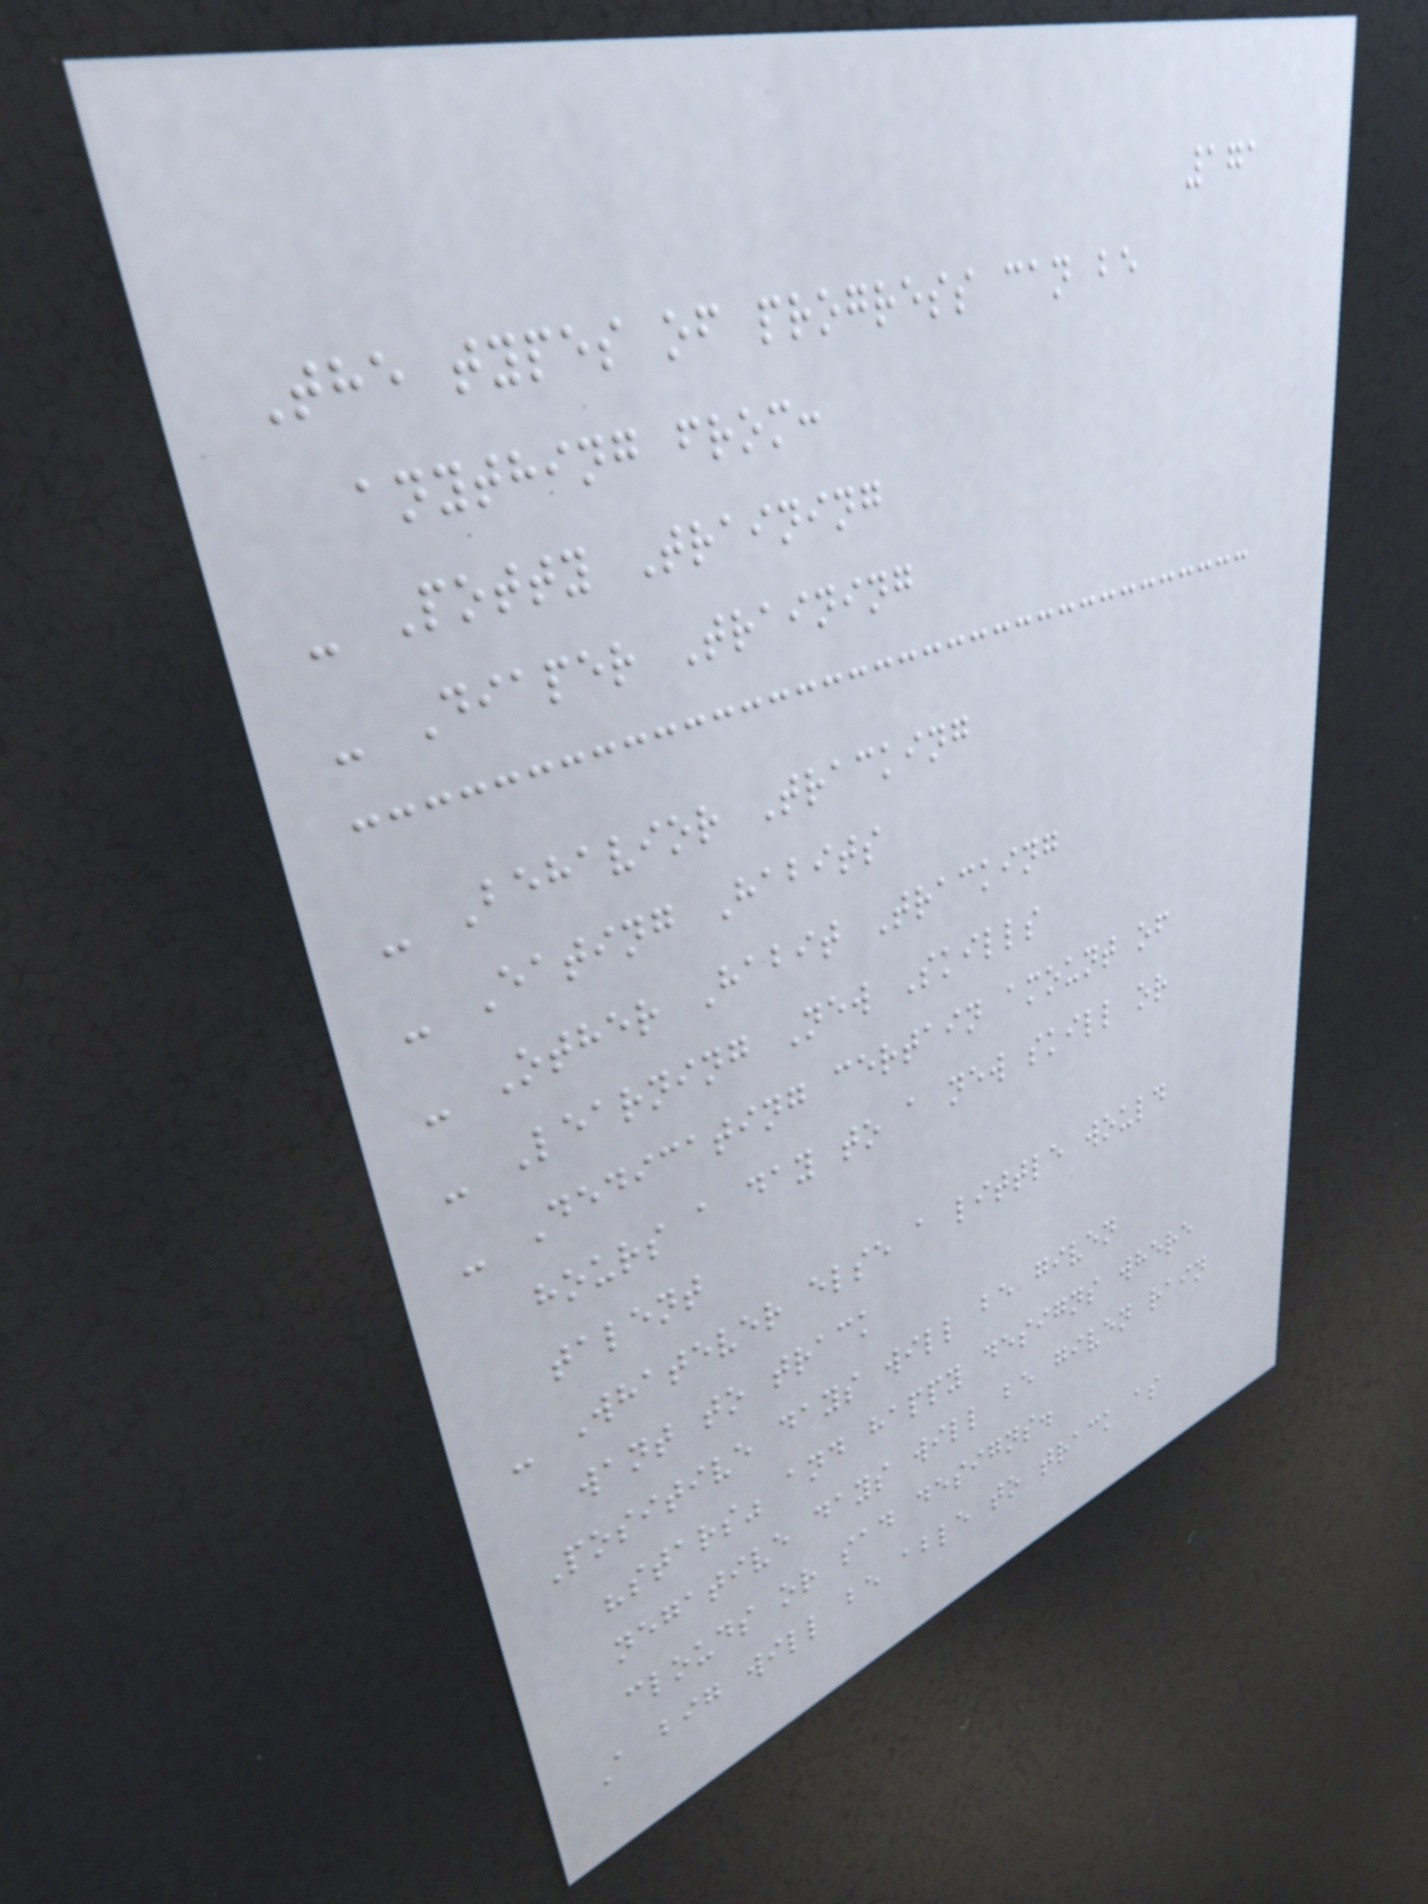171
The types of progress can be
anything from:
- Potty Training
- Diaper Training
- Behavior Tracking
- Eating Habits
- Other Habit Tracking
- Learning New Skills
- Dedicating certain amount of
hours a day to a new skill or
talent
- Whatever else a little would
want to track
Positive days will be given
"stars" and happy designs where
negative days will be given rain
clouds or sad designs.
A big will be able to track as
